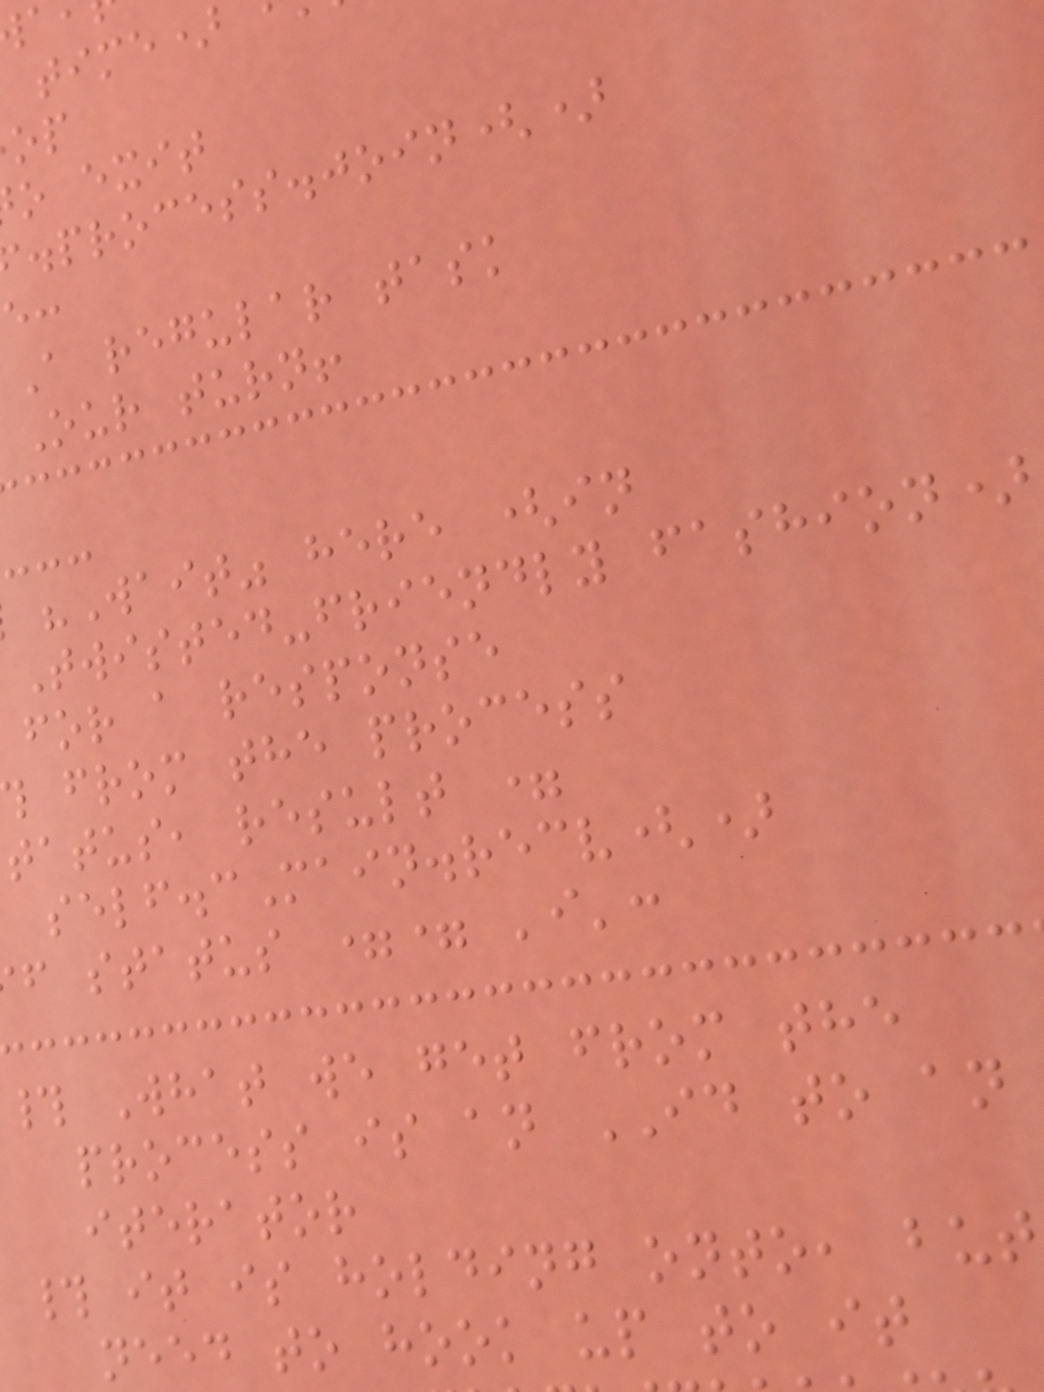o exit
.process.join()
A regular task
Our turn!
"Wait" here (in
Twisted-friendly fashion)
for a response
from the process
tatus, result =
self.cMain.recv()
f status == 'i':
# What we get from the
process is an ID to an
iterator
# it is holding onto, but
need to hook up to it
